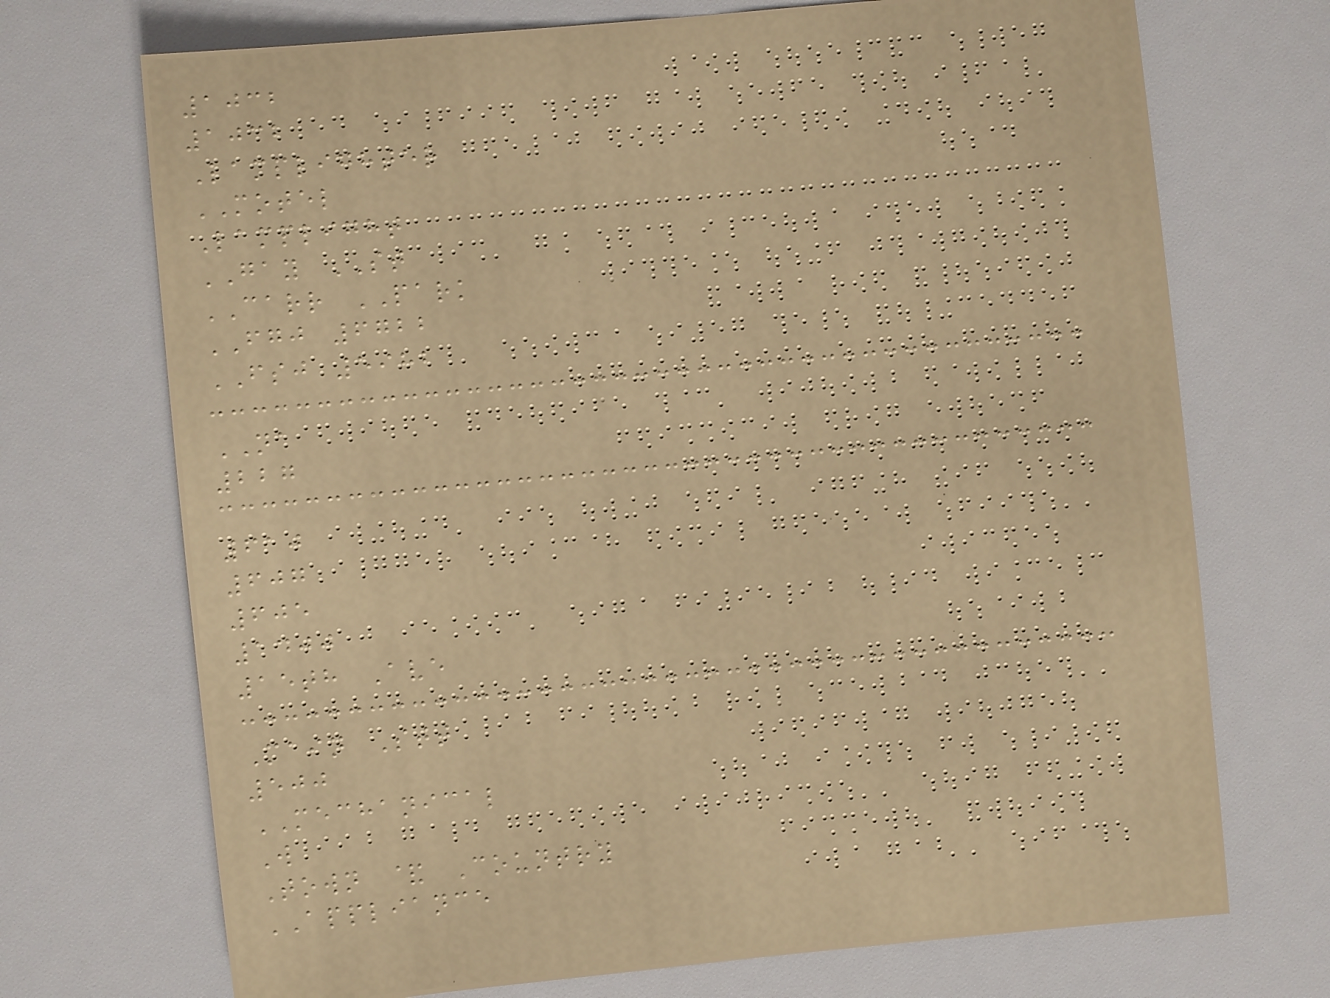1032
1032
Lamplighter
MOTEL
Lamplight
GAY ST
CARR PARK
FGJ 6722
FSJ 5982
NA
227
610
607
605
1400
15th Ave
Main Stt
500
MECHANICAL
W
Town & Country
APPLIANCE
